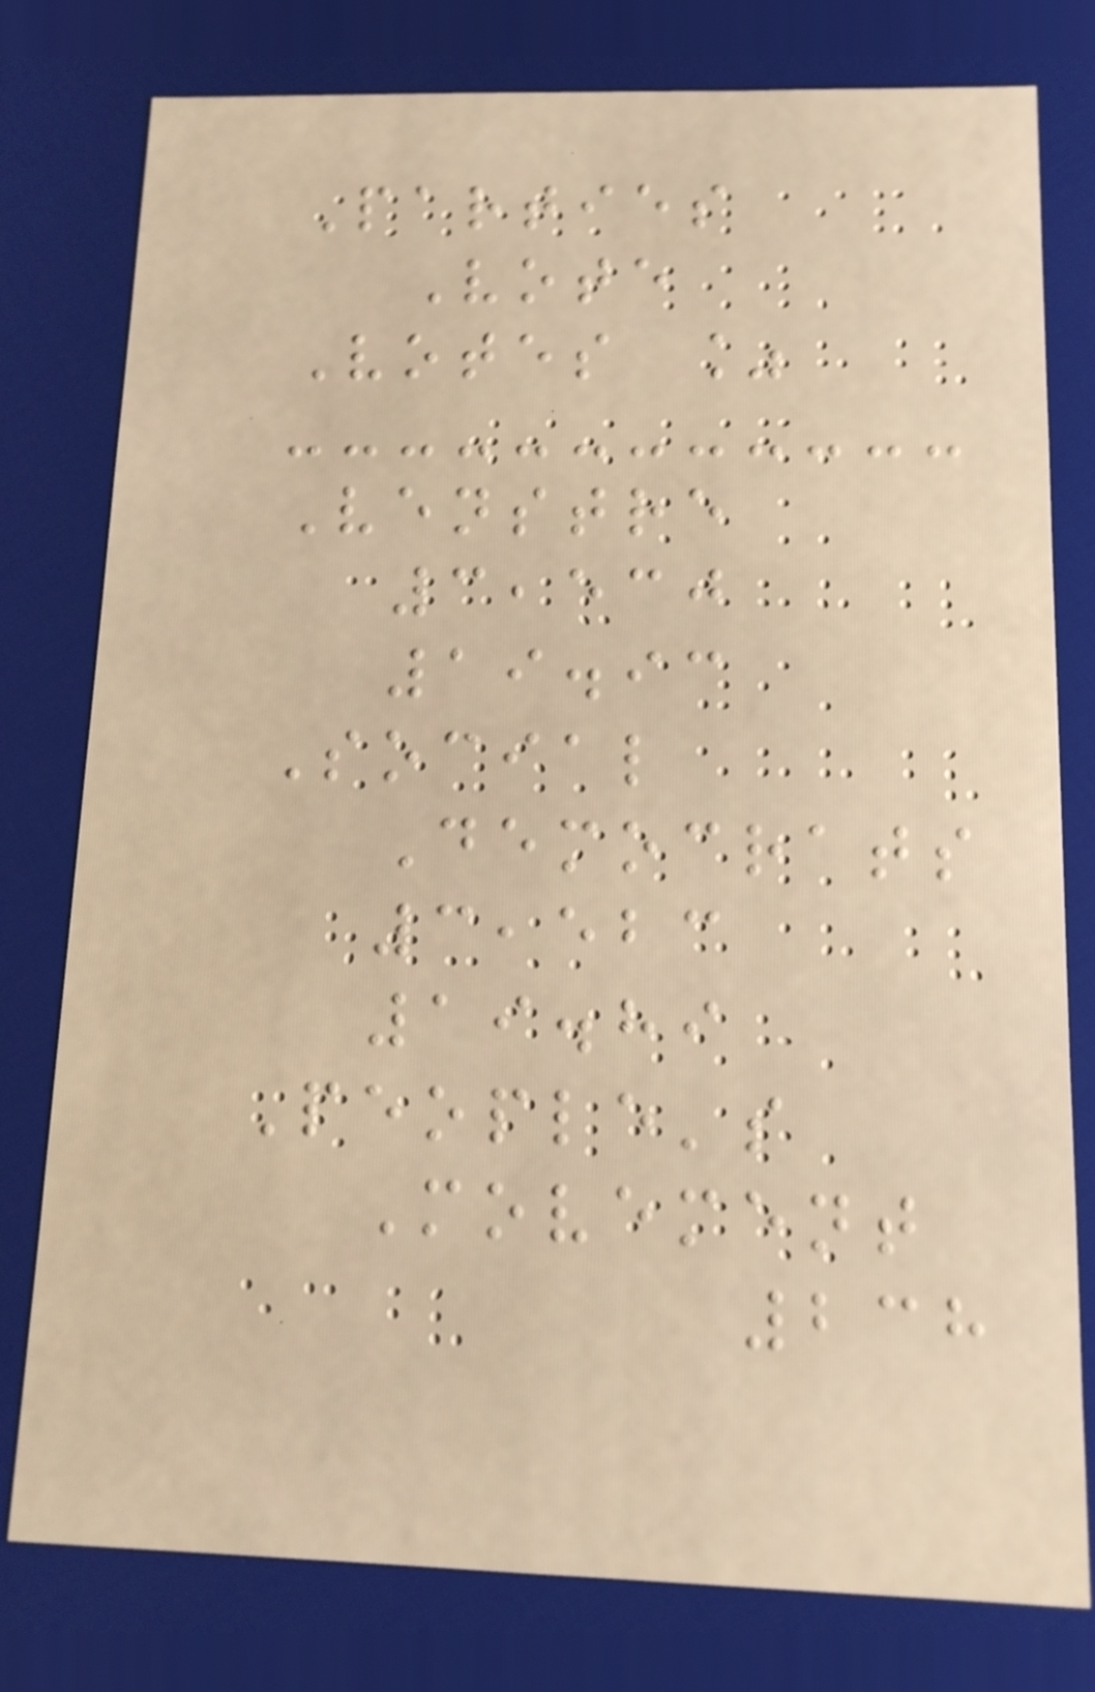Parties
Vote
Votes %
Venstre
3,530
19.93
Social
Democrats
3,523
19.89
People's
Movement
238
